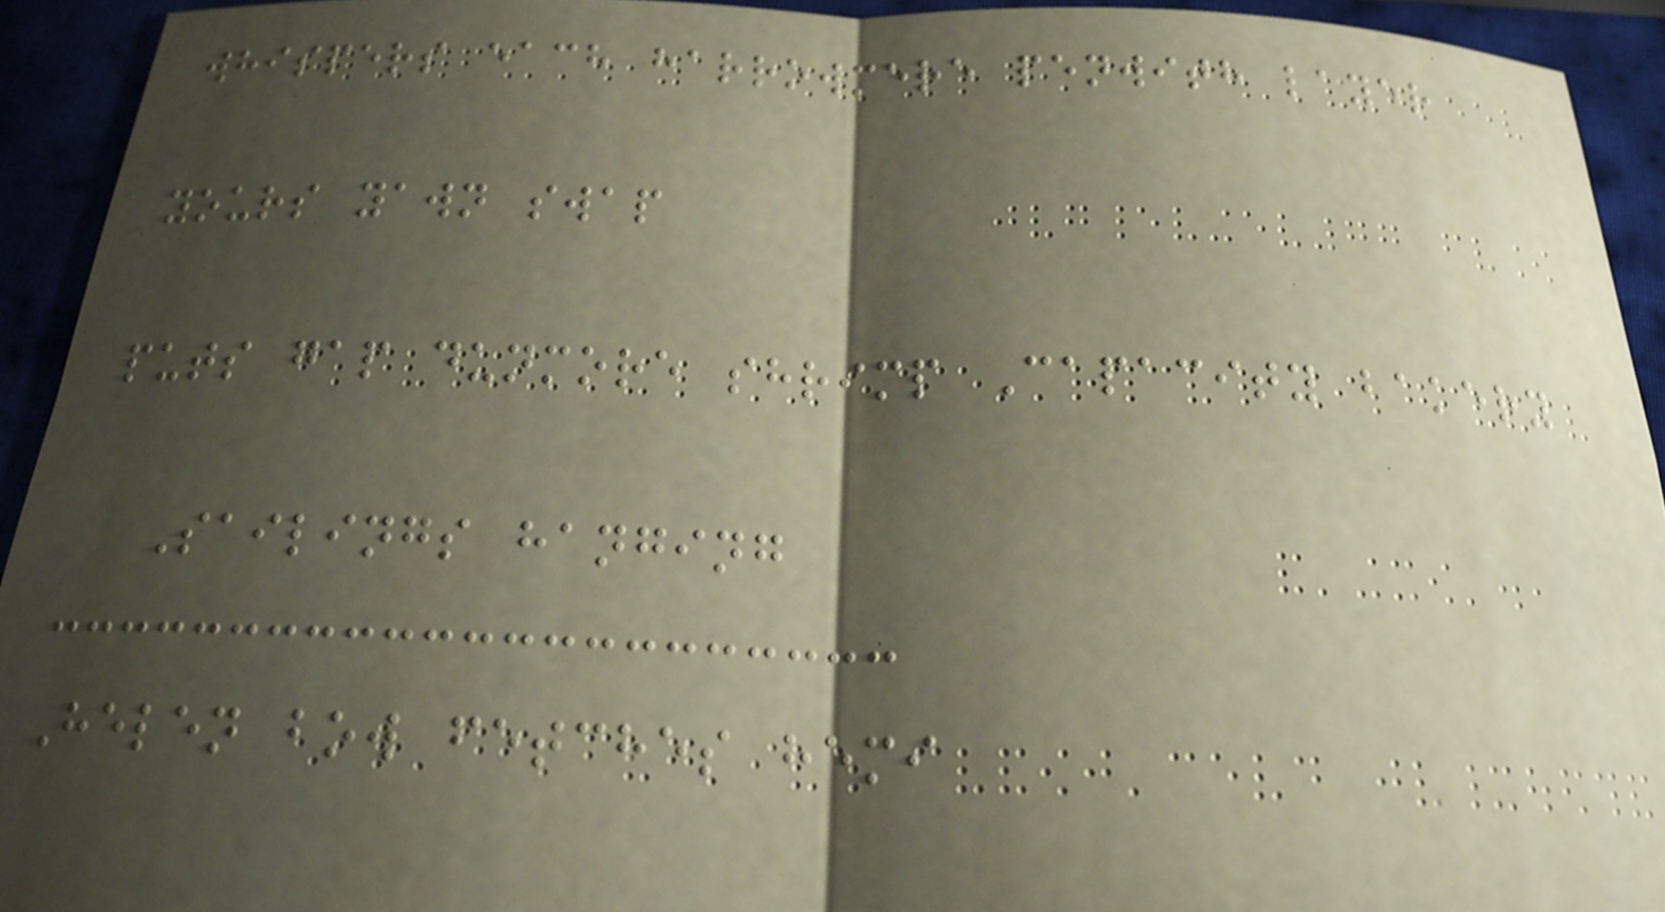whispers each harrowmere penwith layer
yours yawn swap
puts gap dunmore shrimp Capacity bakery
Sailings hanging
Helen bow fetches hemi
